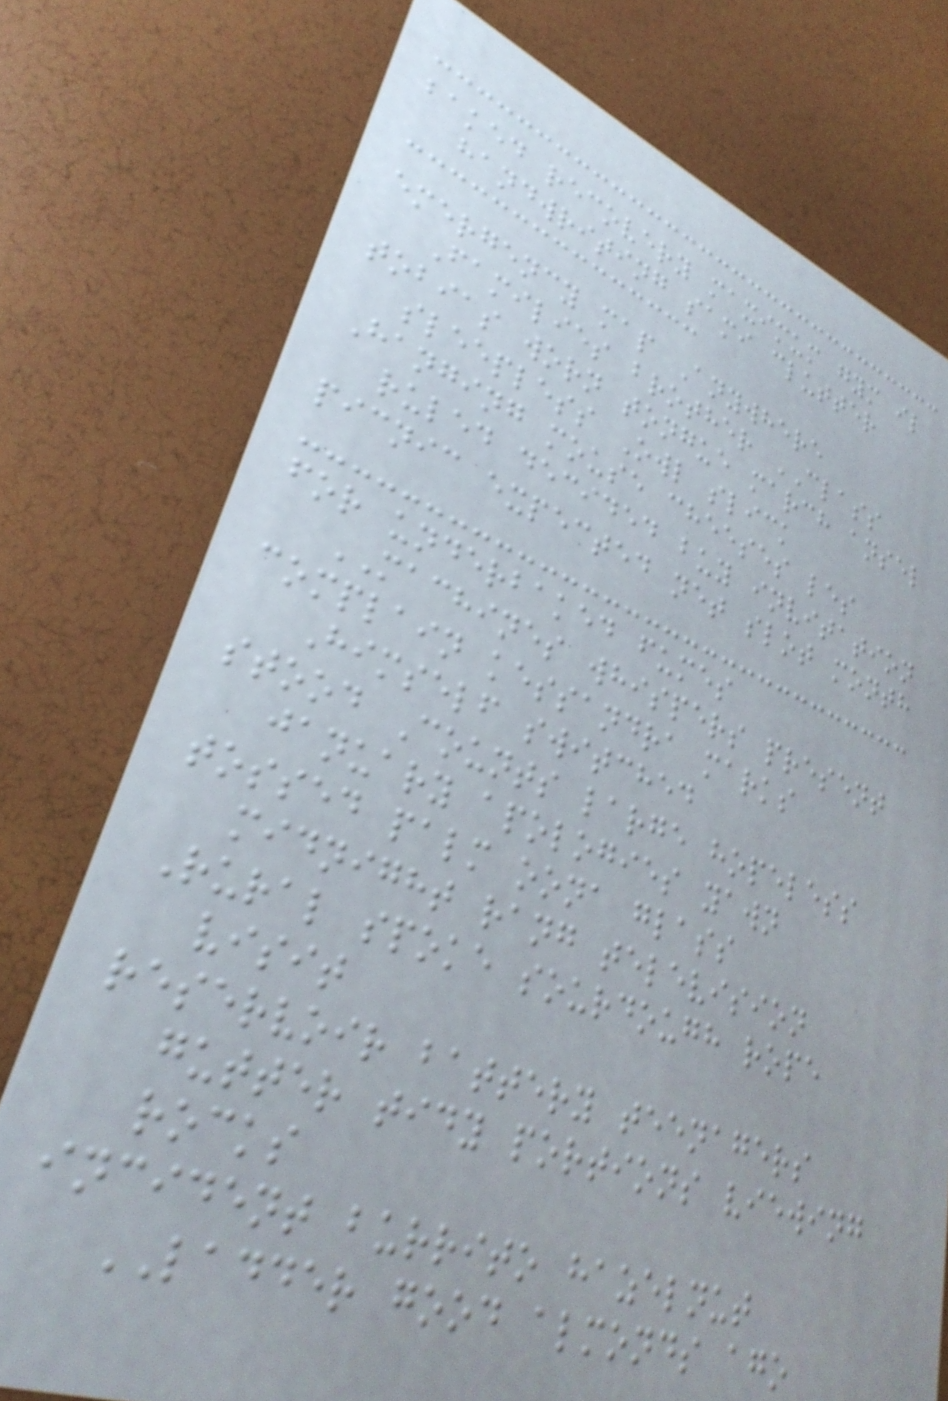baked recovery maximum gym il
handwriting sami clutter
emergency map Anywhere
Families brother CLASS
tobias worn tongue march ansel
sleepless Owl slick
Hanging mouse cheeses les
ruled decided buy invitation
picnic expected net slot month
for underbaked fumes
MACHINES whispers present
complain kessandra marks
Himself switched
stood Counts large hopeless
january apologies yawn
tossed palm oona glass
midnight rang television
Rural spoke sourdough rope
visit
reservoir battery teenagers
gutter tidy portions viewing
rocks
incident burrito hazelnut
LADDER good almonds ago
